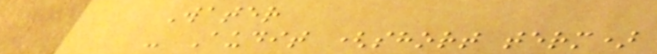Water
- Audit (short term)
